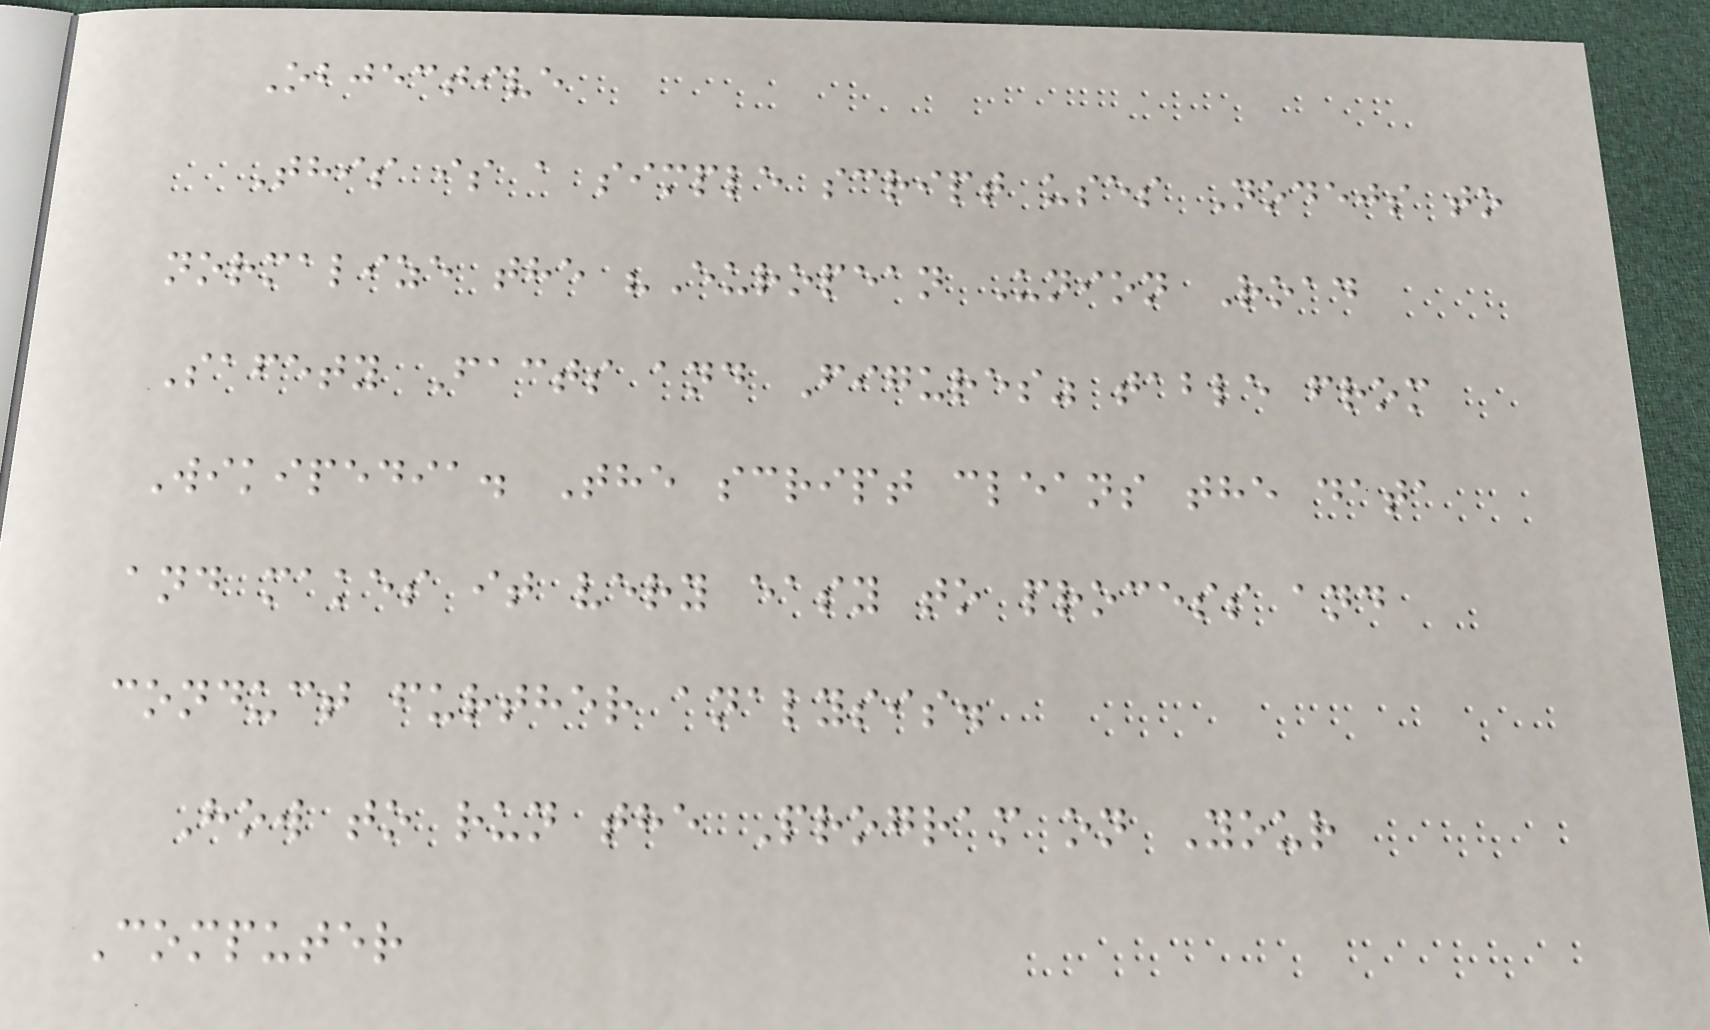Objective
This is a simple script uses Nodejs to
normalize the "European Union Road
Safety Facts and Figures" table from
Wikipedia. The script cleans the data
and makes it very easy to process and
conduct further analysis.
How to run the Program on Your
Computer
